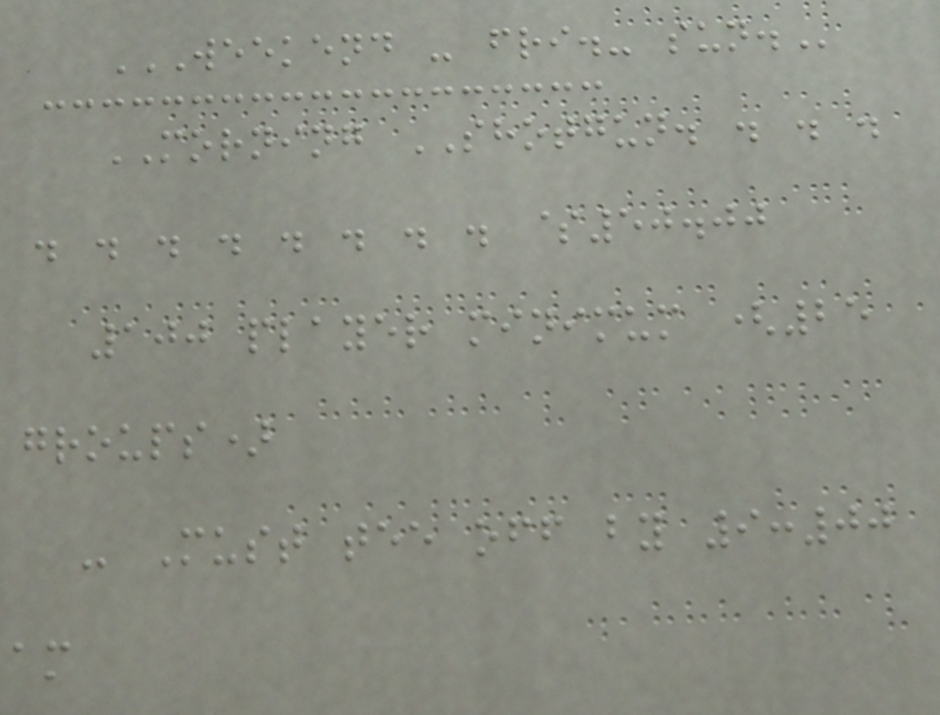WEEKEND - FRI.- SUN.
MORNING SHOTGUN. . . .
. . . . . . . . $50.00
100 player minimum (25
groups)
- Must tee off by 9:00
am
